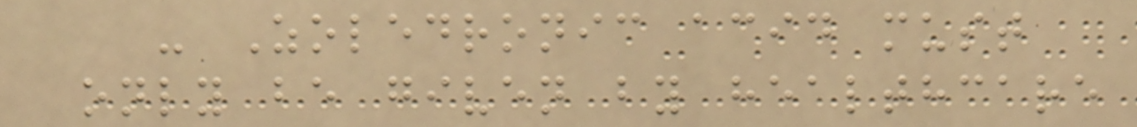- Zoledronic acid must
only be given by healthcare
